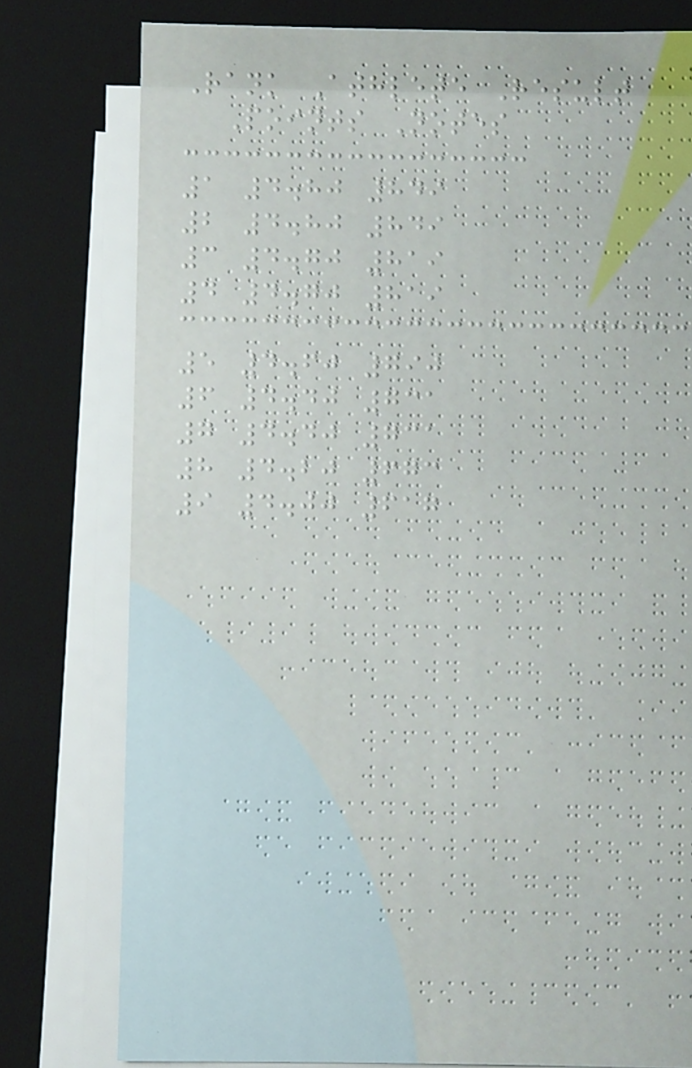Rank Athlete Result
Points Notes
1 4.80 849
2 4.80 849
3 4.70 819
4 4.70 819
5 4.60 790
6 4.40 731
7 4.40 731
8 4.20 673
9 4.00 617
